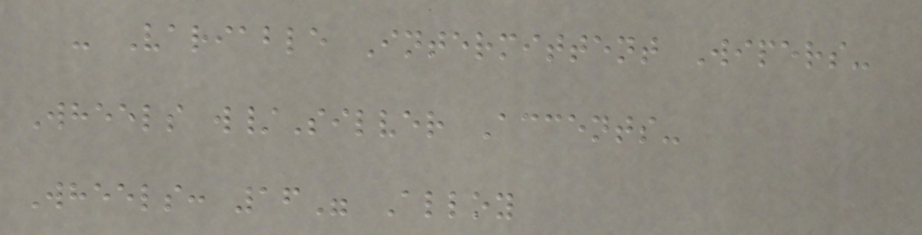- Variable Intermittent Wipers-
Wheels w/Silver Accents-
Wheels: 16" Alloy
